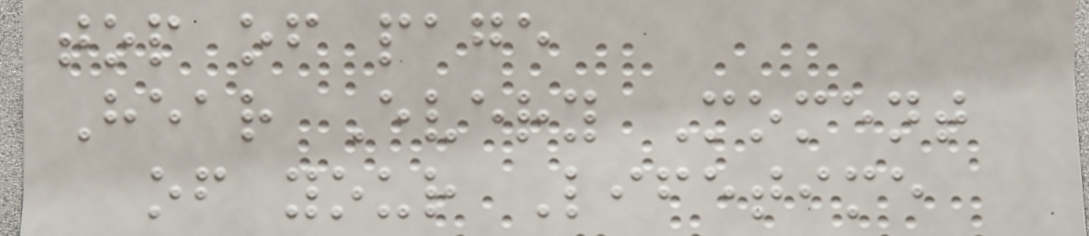top of page
Hear Every Moment
of your Lifetime
